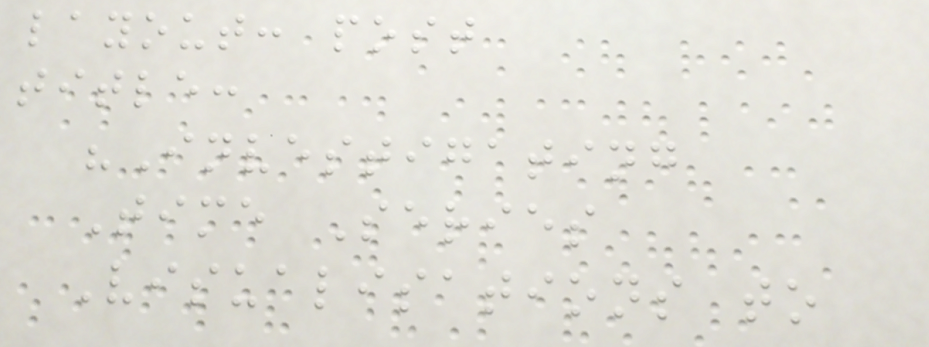layout: post
title:
"Investigating
Time Series
Visualisations to
